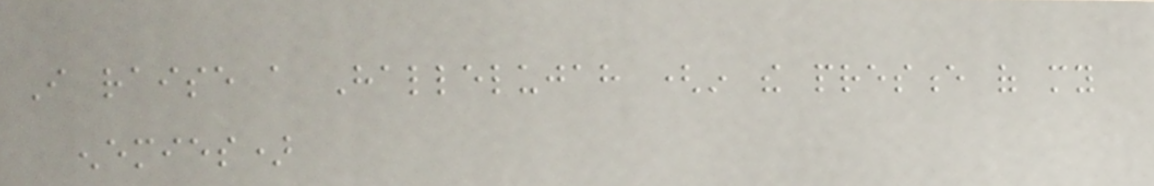I raise a Hallelujah (in the presence of my
enemies)
